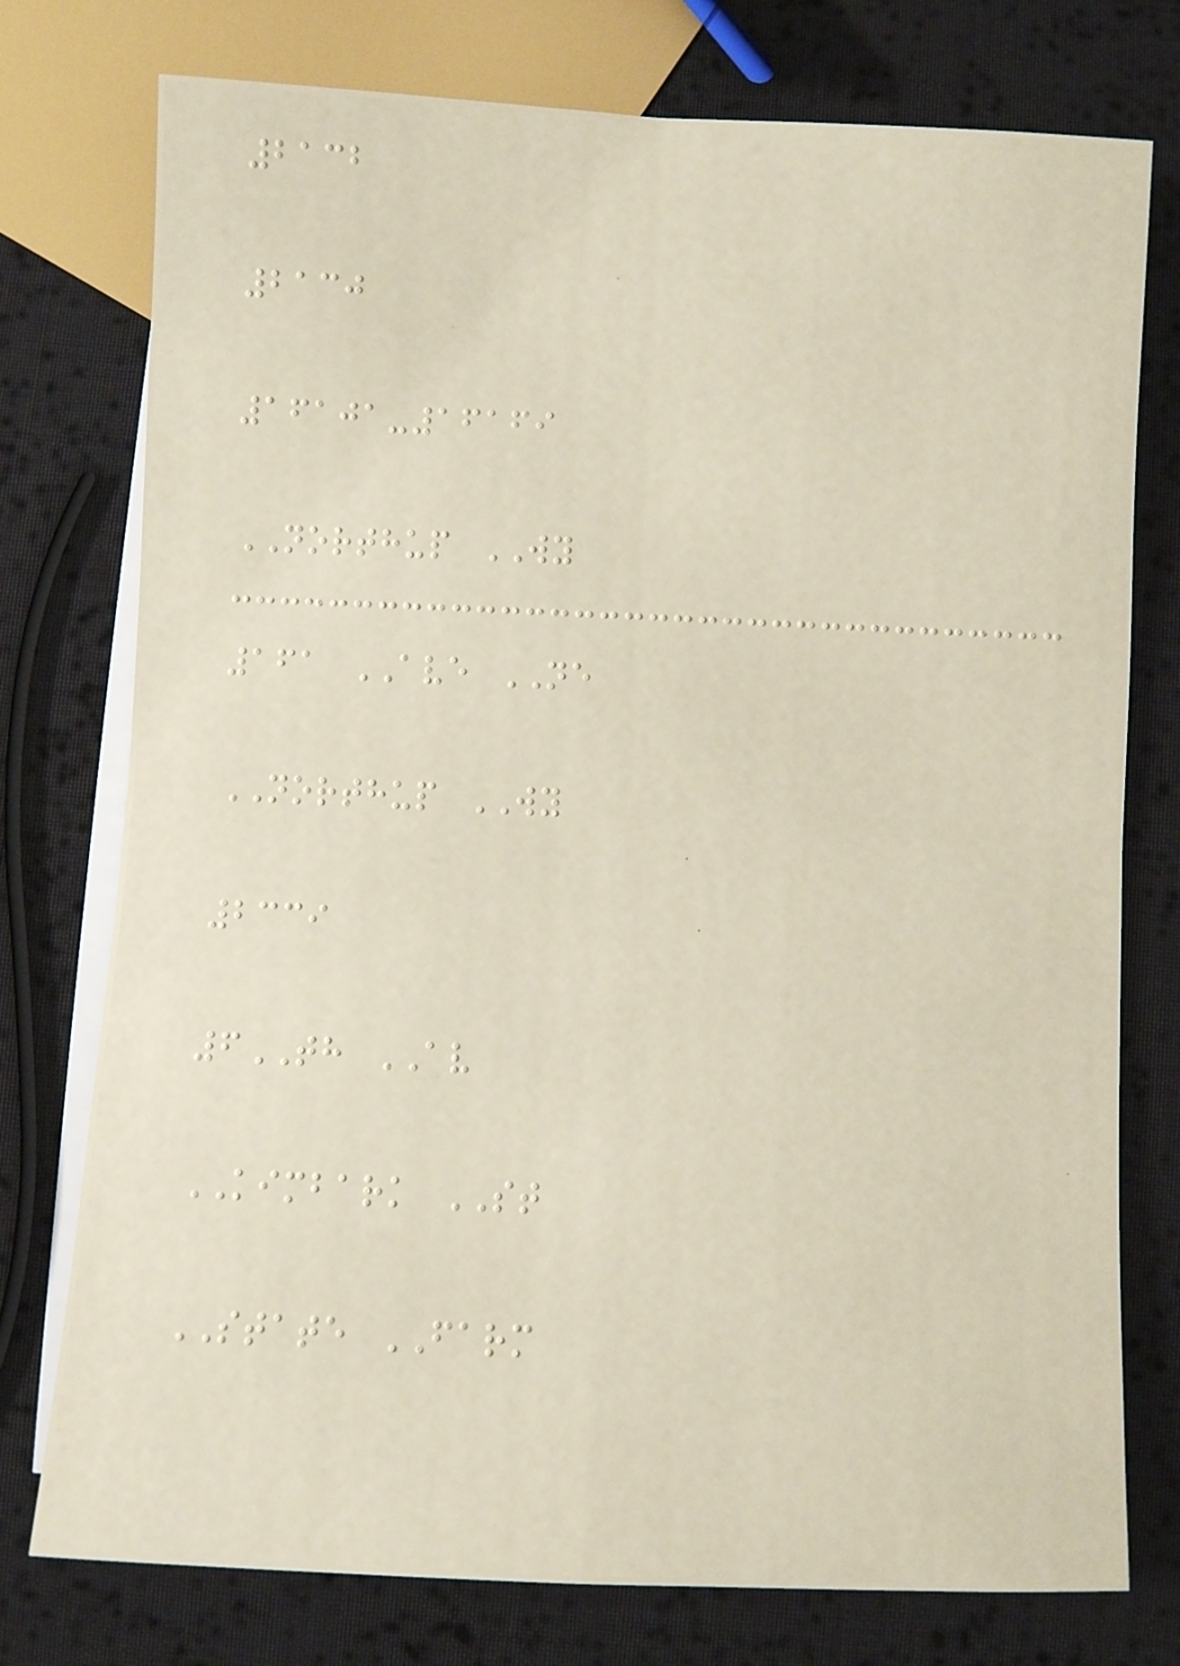2132
2130
16101-16169
NORTHUP WY
161 AVE NE
NORTHUP WY
2339
6TH AV
KIMBARK ST
STATE FARM
